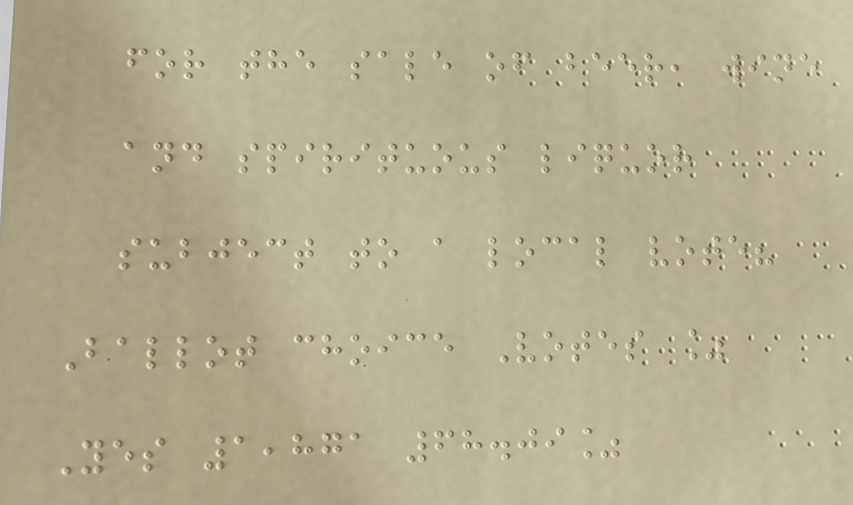for the sale of beer, wine
and spirituous liquor
subject to a local vote?
Ballot choice Votes %
Yes 1,871 68.09%
